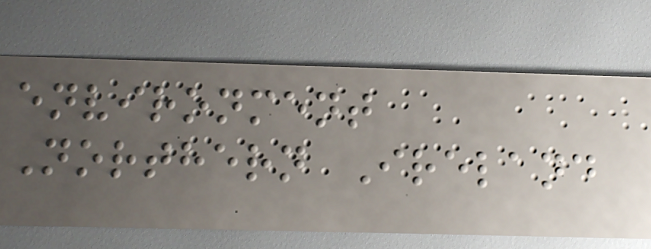environment
Northern Ireland
